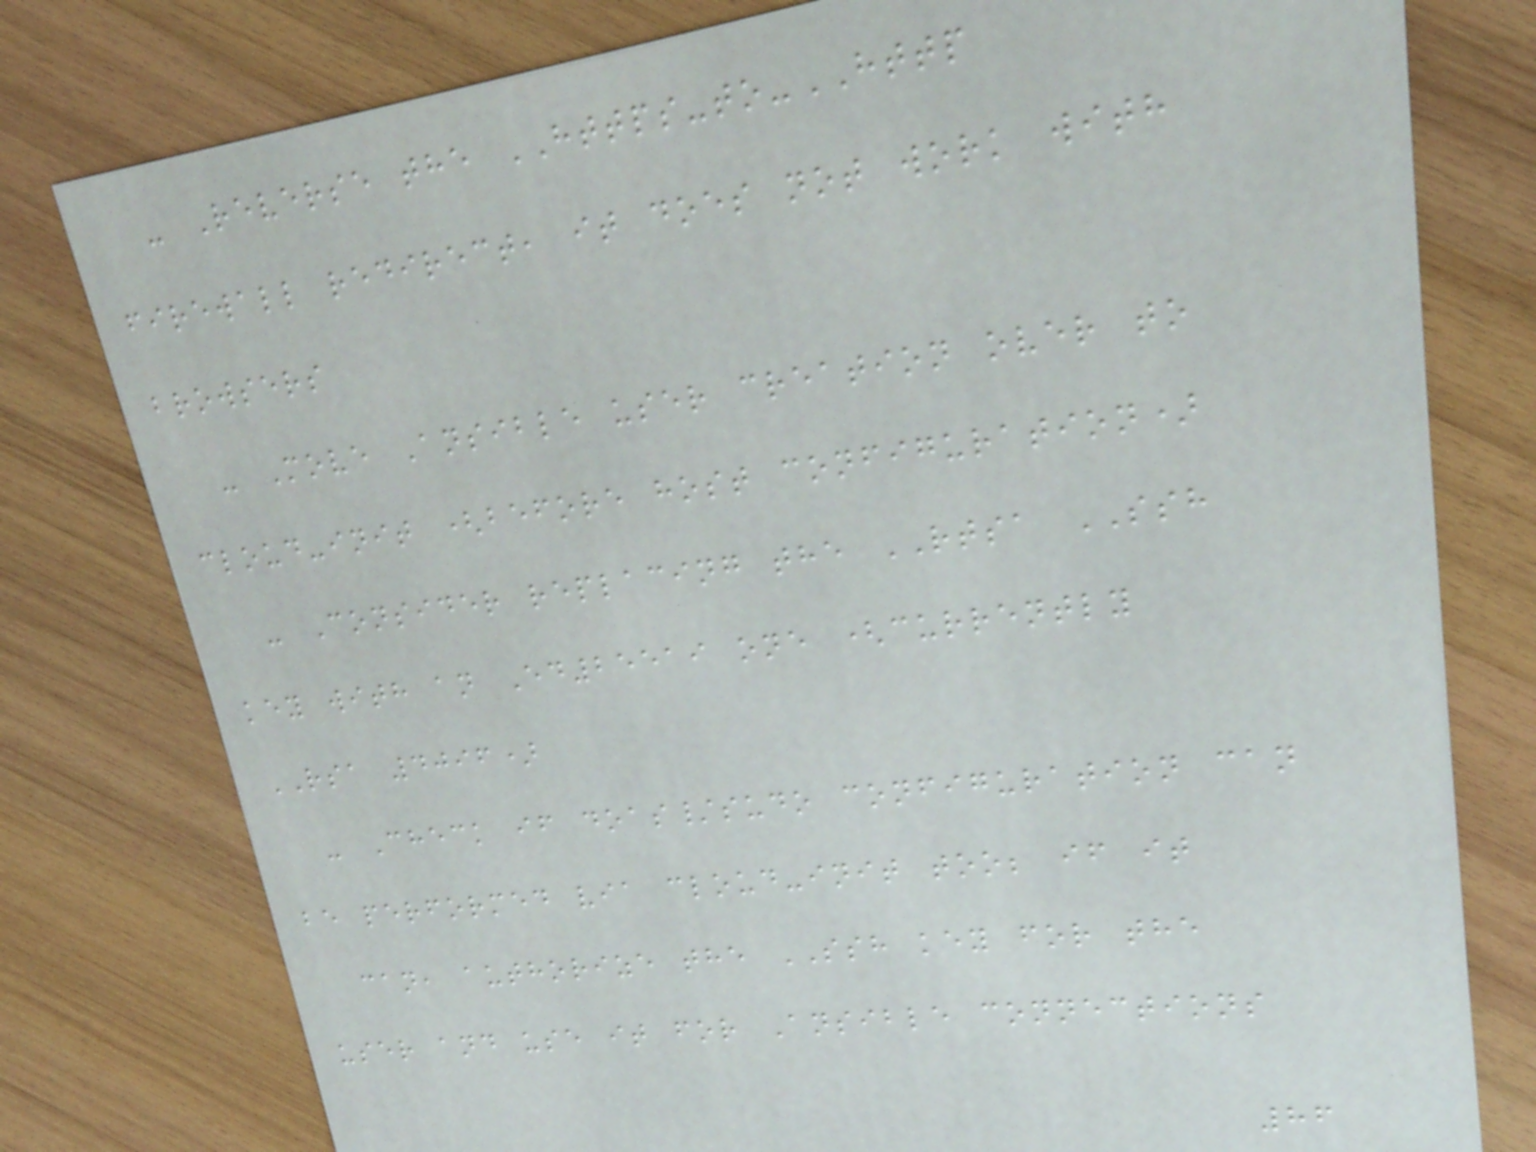- Reverse the HTTPS-to-HTTP
firewall redirect, it does not work with
browsers
- Move Ansible user creation over to
cloud-init (before host configuration)
- Consider replacing the RTSA SSH
key with an Ed25519 one (currently
RSA 4096)
- Check if doas/sudo configuration can
be performed via cloud-init too; if it
can, authorize the SSH key for the
user and use it for Ansible connections
86
